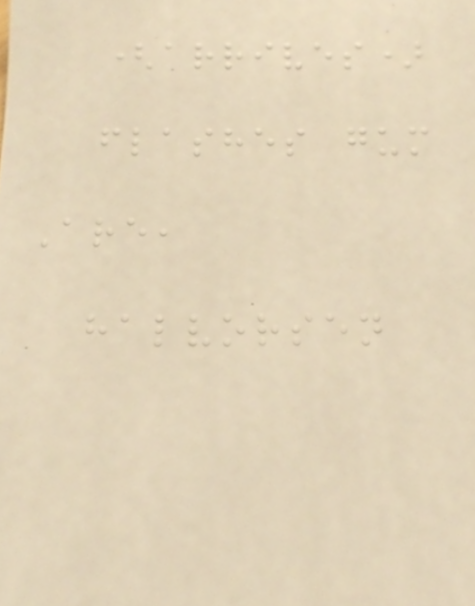(arrives)
flashes gum
Are,
halvorsen
